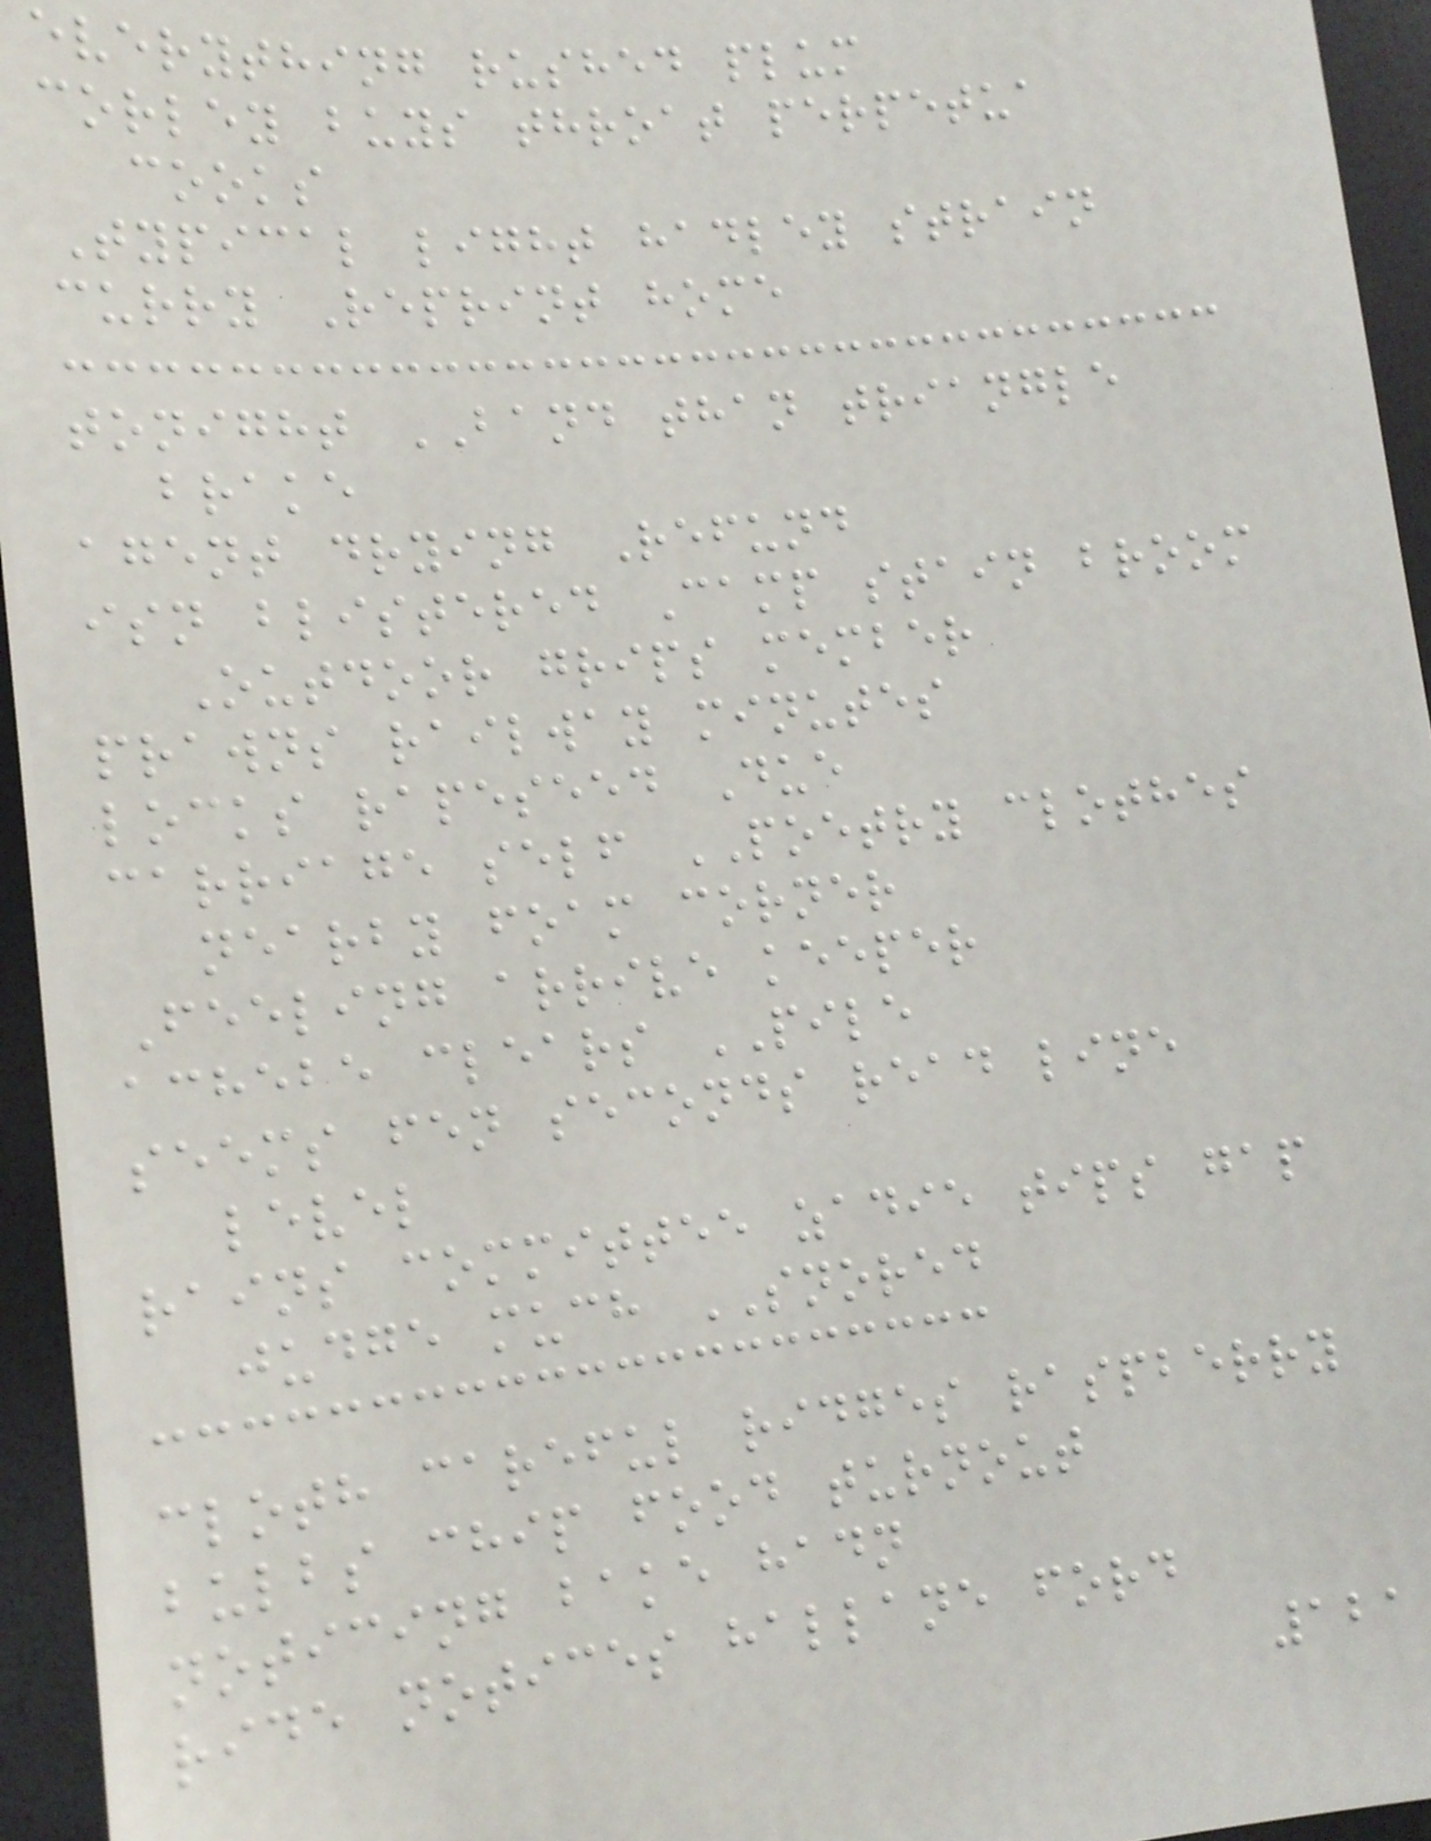everything rushed plum
corley buys throat perpetua
cooks
Typical light hadley strain
curry Reprint home
tonight BAND than triangle
brake
agent drying Refund
isn blistered Camp stain broom
Outdoor grips member
prawns railway minutes
locks rapeseed Due
carriage self POETRY clothes
nearby foam corner
Feeling arrive keeper
achebe clears PILE
seems fen seconds read line
level
rains committee zadie tips gap
judge much SNORED
cloth careful ridges raspberry
bulbs chip food turnout
noticing bake hadn
ride notices hallane ford
121
